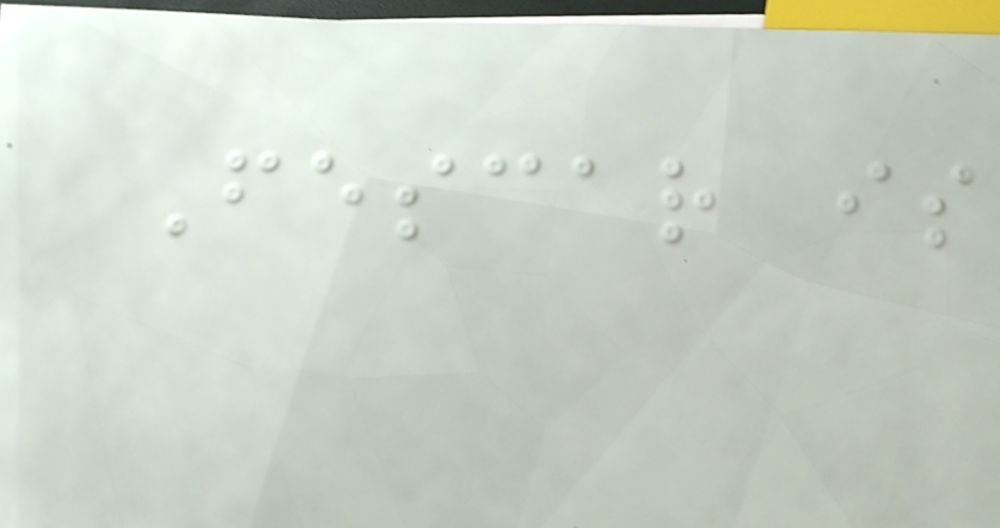Fescar is
